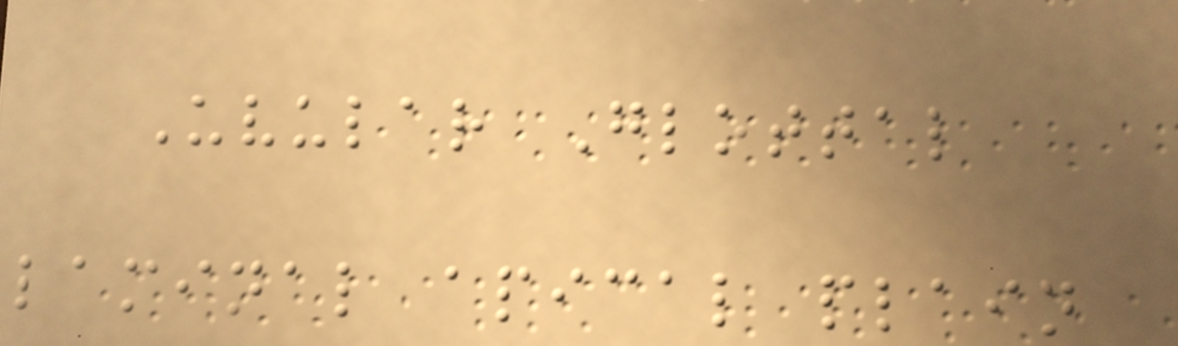Uvular Glottal
laminal apical plain
